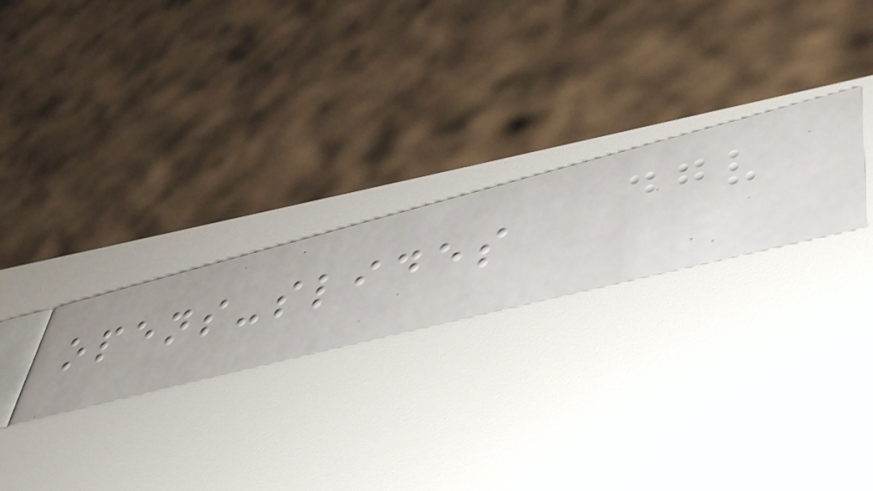opens-slides
